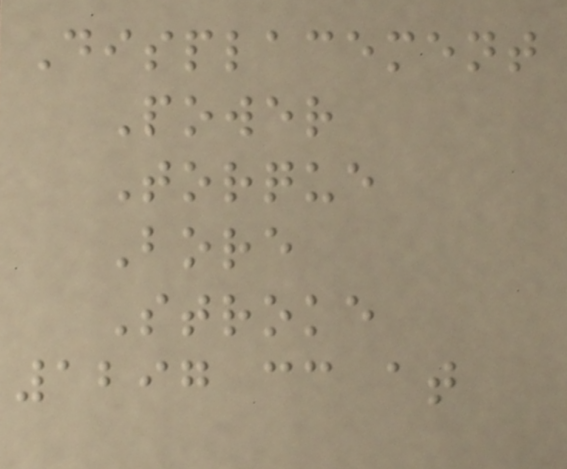Displacement
Power
Torque
Bore
Stroke
1297 cc at
